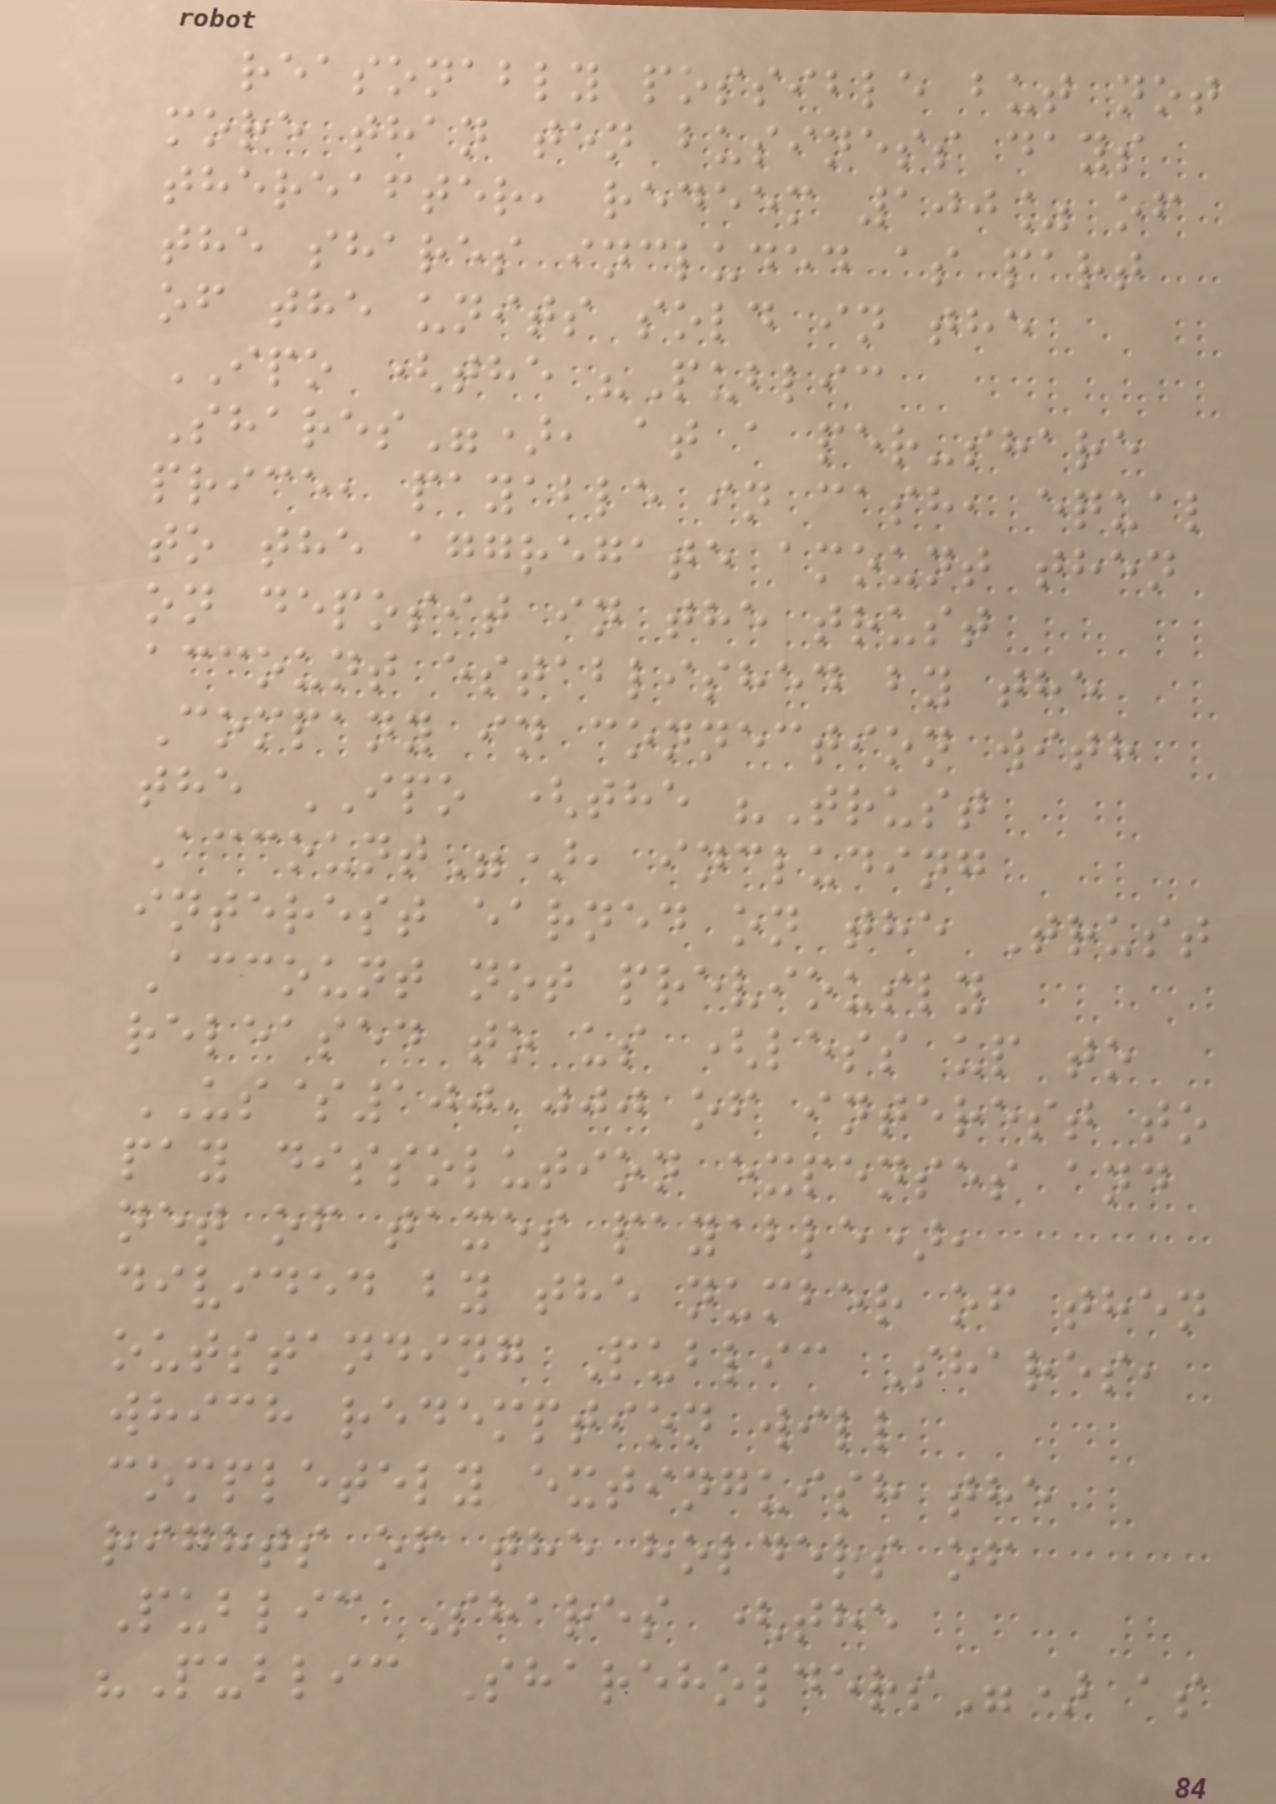reasonably possible but not
more than ten business days
thereafter, redeem 100% of
the shares included as part
of the units sold in the
IPO (the "Public
Shares"), at a per-share
price, payable in cash, equal
to the aggregate amount then
on deposit in the trust
account established by the
Company in connection with
the IPO (the "Trust
Account"), including
interest earned on the Trust
Account not previously
released to us (less up to
US$100,000 of interest to
pay dissolution expenses and
net of taxes payable),
divided by the number of then
outstanding Public Shares,
which redemption will
completely extinguish the
rights of the holders of
Public Shares (the
"Public Shareholders") as
